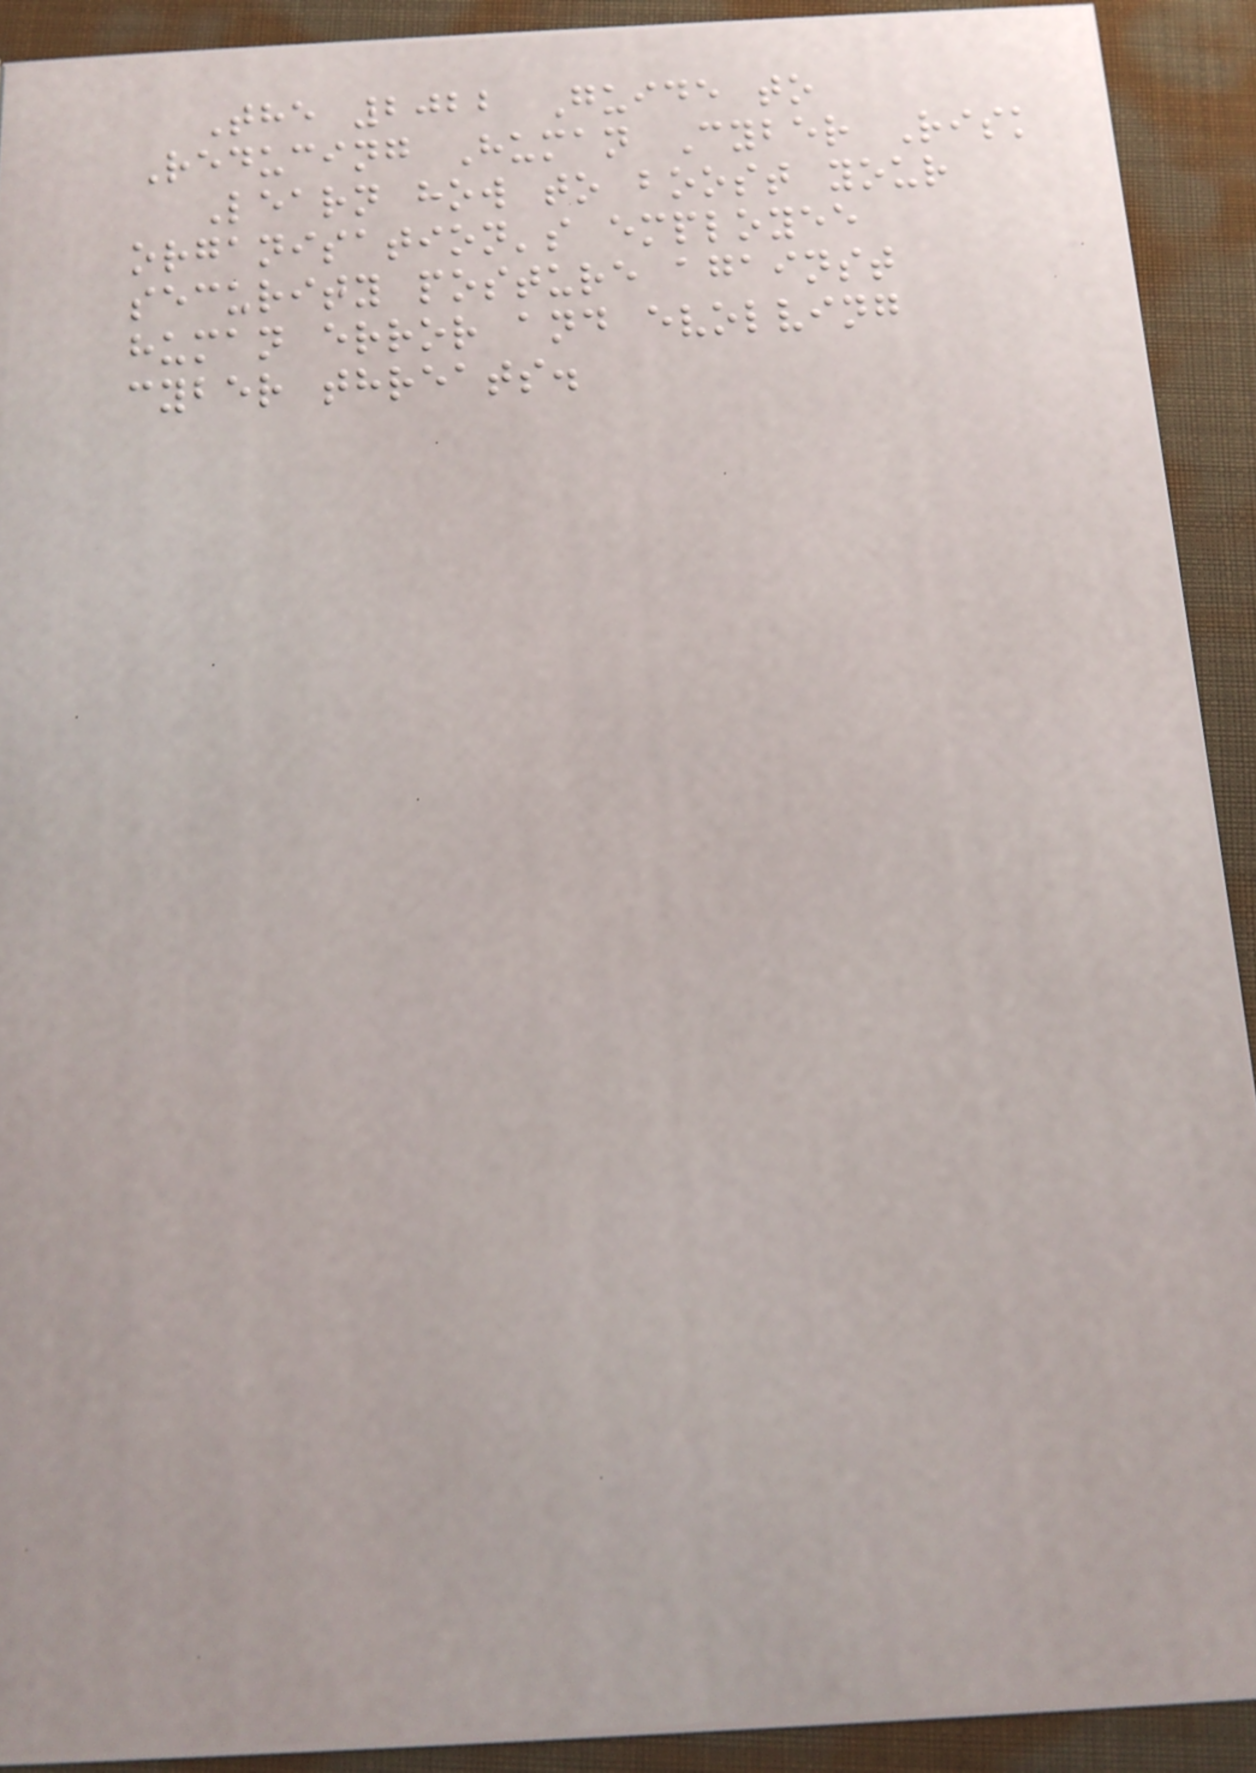The 2022 Guide to
Reducing Human Cyber Risk
Learn how to boost your
organisation's employee
security posture against
human error and evolving
cyber threats.
